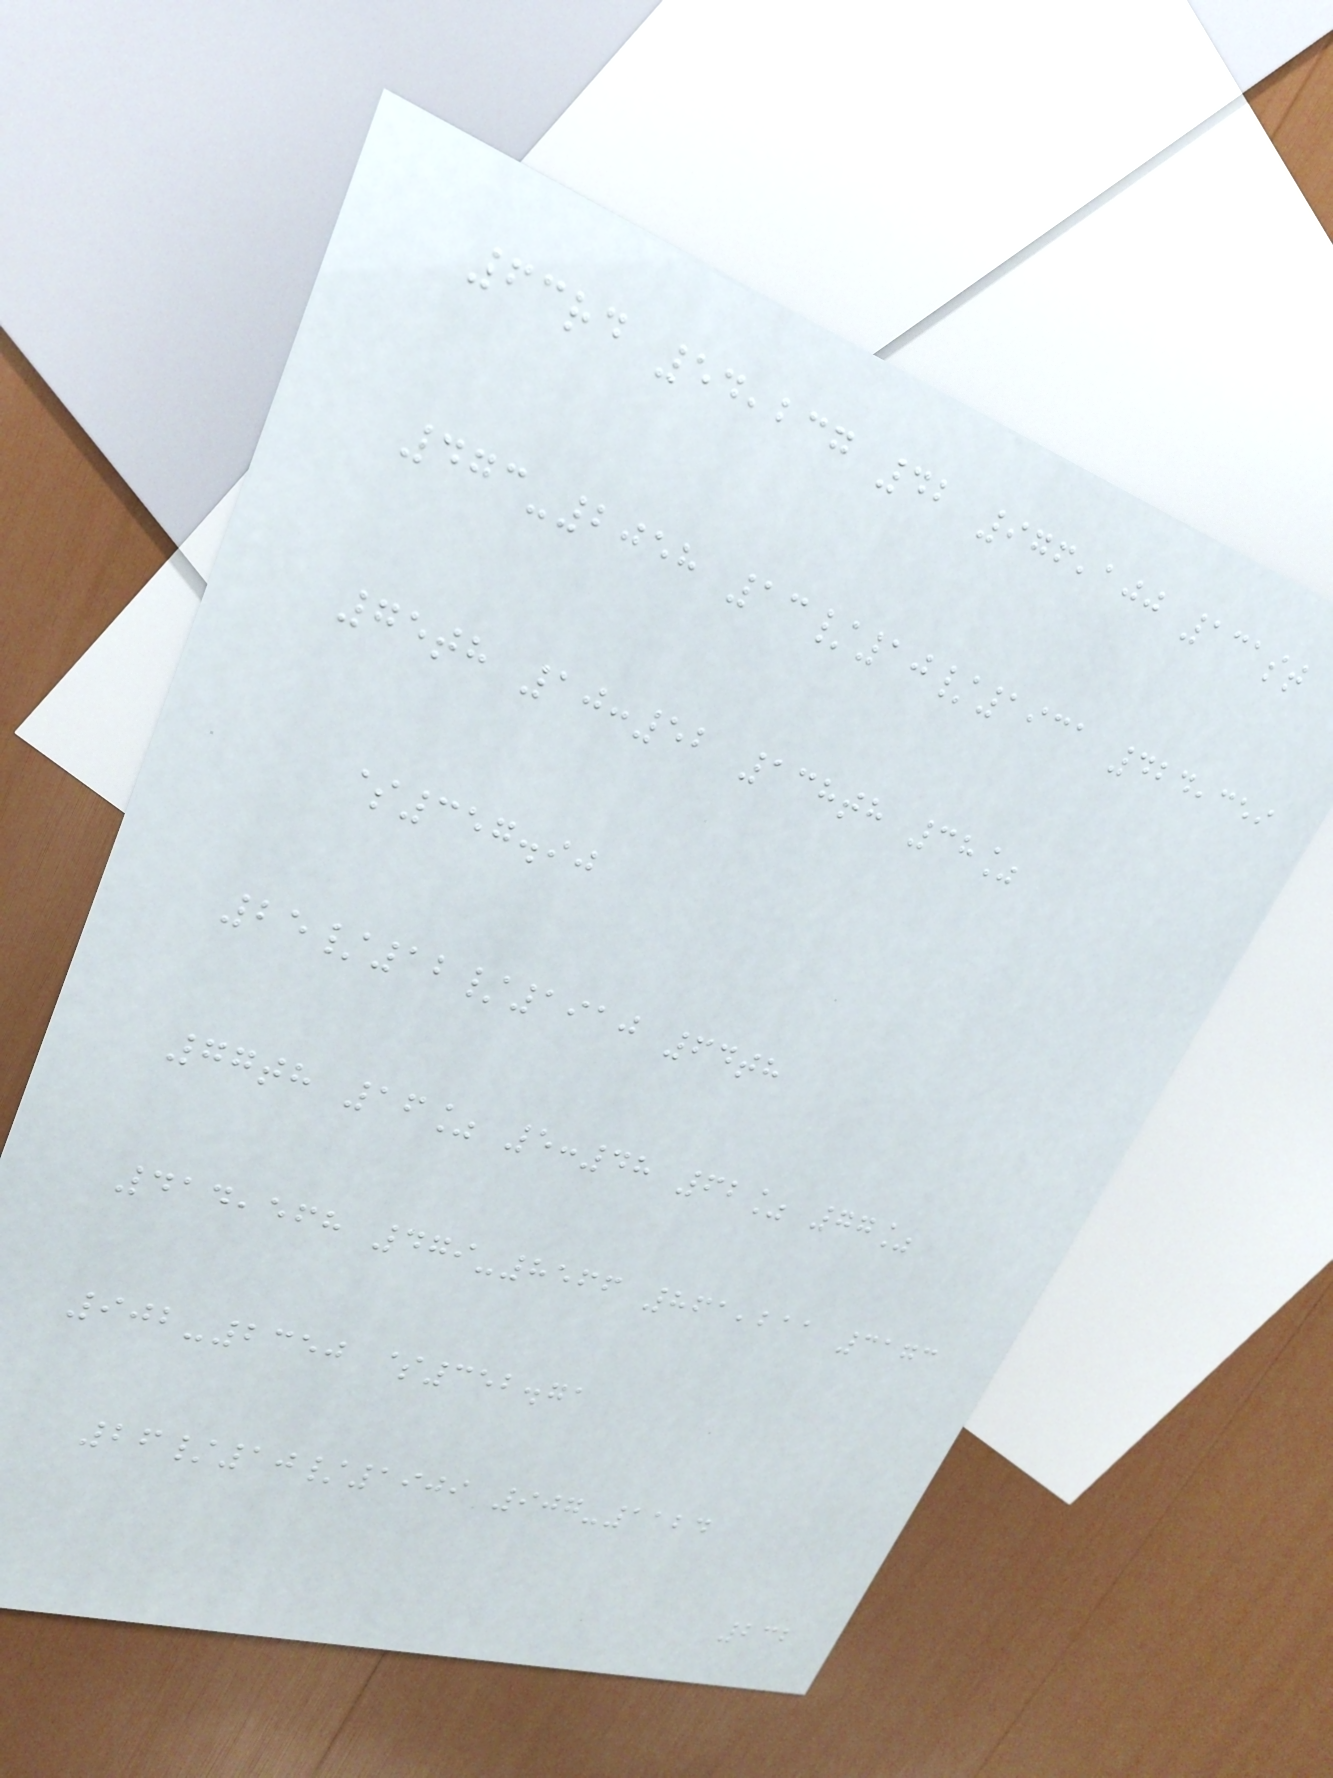63rd 54,237 42 976,100 131st
473-2058 13/10/1931 424,359
75th 10:52 138th 38%
$357.90
25/12/1910 64th
77th 16% 5:48 62% 77%
414,568 479-8566 861,211 3173
902-2350 $352.71
26/10/1909 907-1124
232
